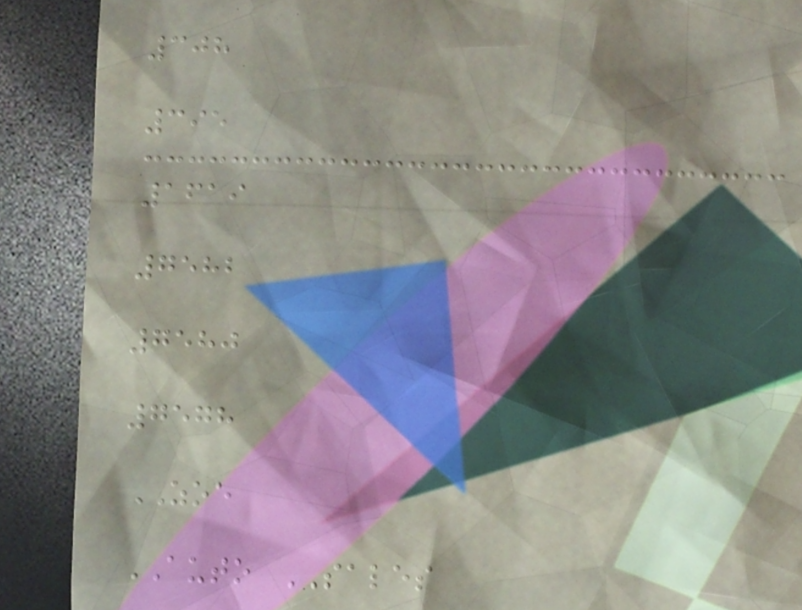308
395
1619
7582
7580
7578
ZOE
AUTO SALES
